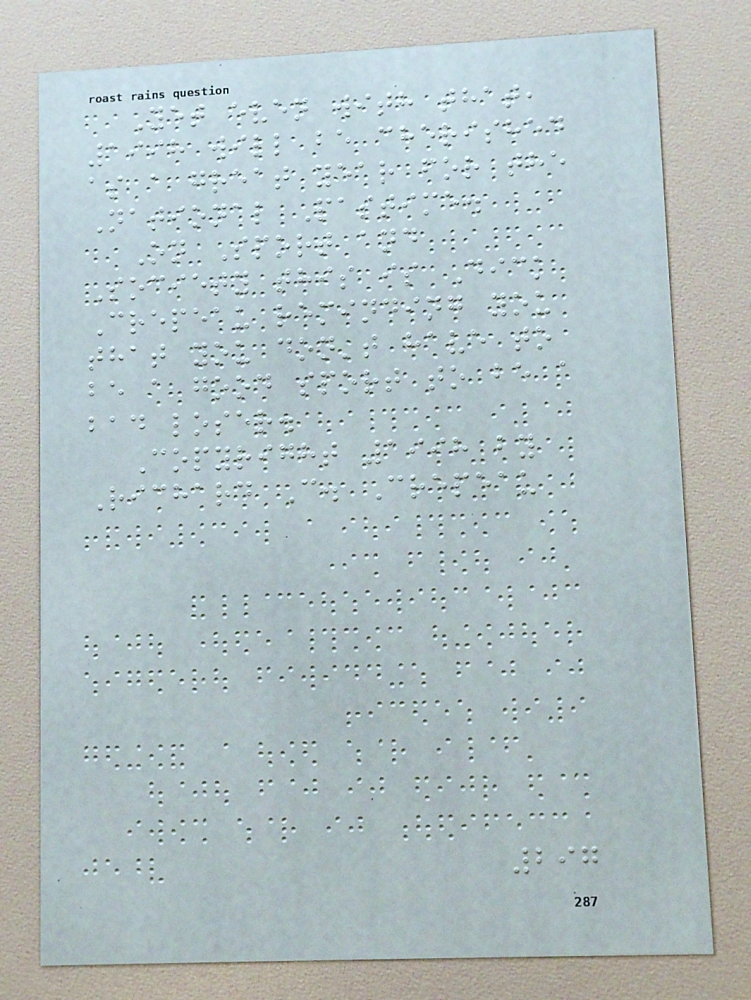Yet even with that,
1998 will be cherished
as a great year for the
National Pastime.
On Sport and
Society this is Dick
Crepeau reminding you
that you don't have to
be a good sport to be a
bad loser.
Copyright 1998 by
Richard C. Crepeau
297
